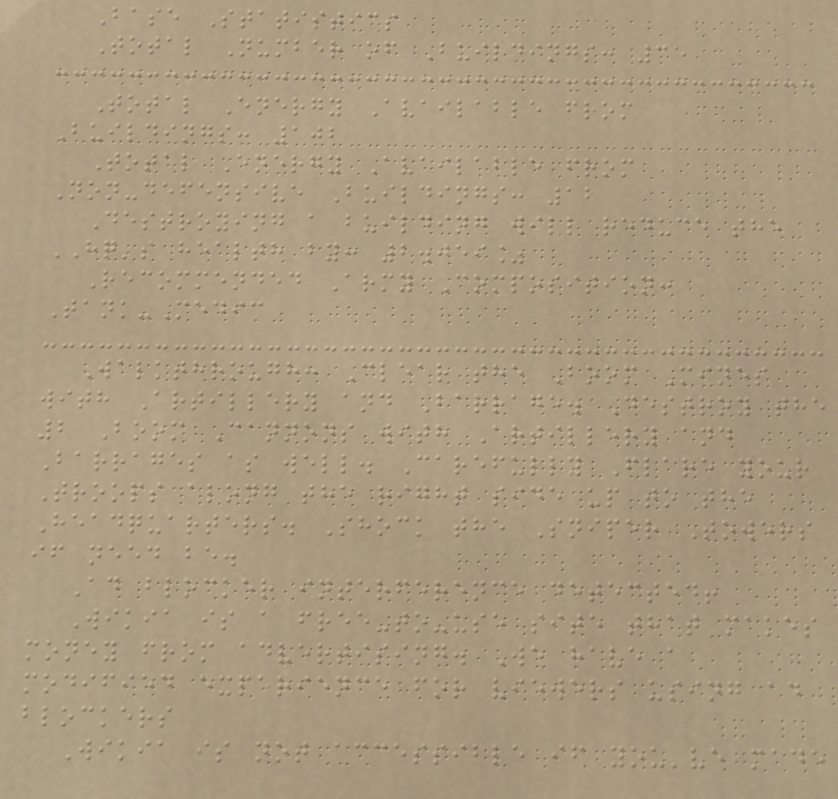Base Statistics
Total Number of Buildings: 35
Total Energy Available from
Buildings: 102
Total Energy Available from
Non-defensive Buildings: 12
Destroying a building will reduce the
HQ's health by: 2.059%
Recommended Army Composition:
Tank-Medic
Walkthrough: Clear the Boom Mines
with Artillery and Barrage. Destroy the
2 Boom Cannons with Artillery and
Barrages as well. Carefully Flare your
Troops along the right side up to the
Headquarters. Shock the Sniper Towers
if need be.
Ad blocker interference detected!
Wikia is a free-to-use site that makes
money from advertising. We have a
modified experience for viewers using ad
blockers
Wikia is not accessible if you've made
